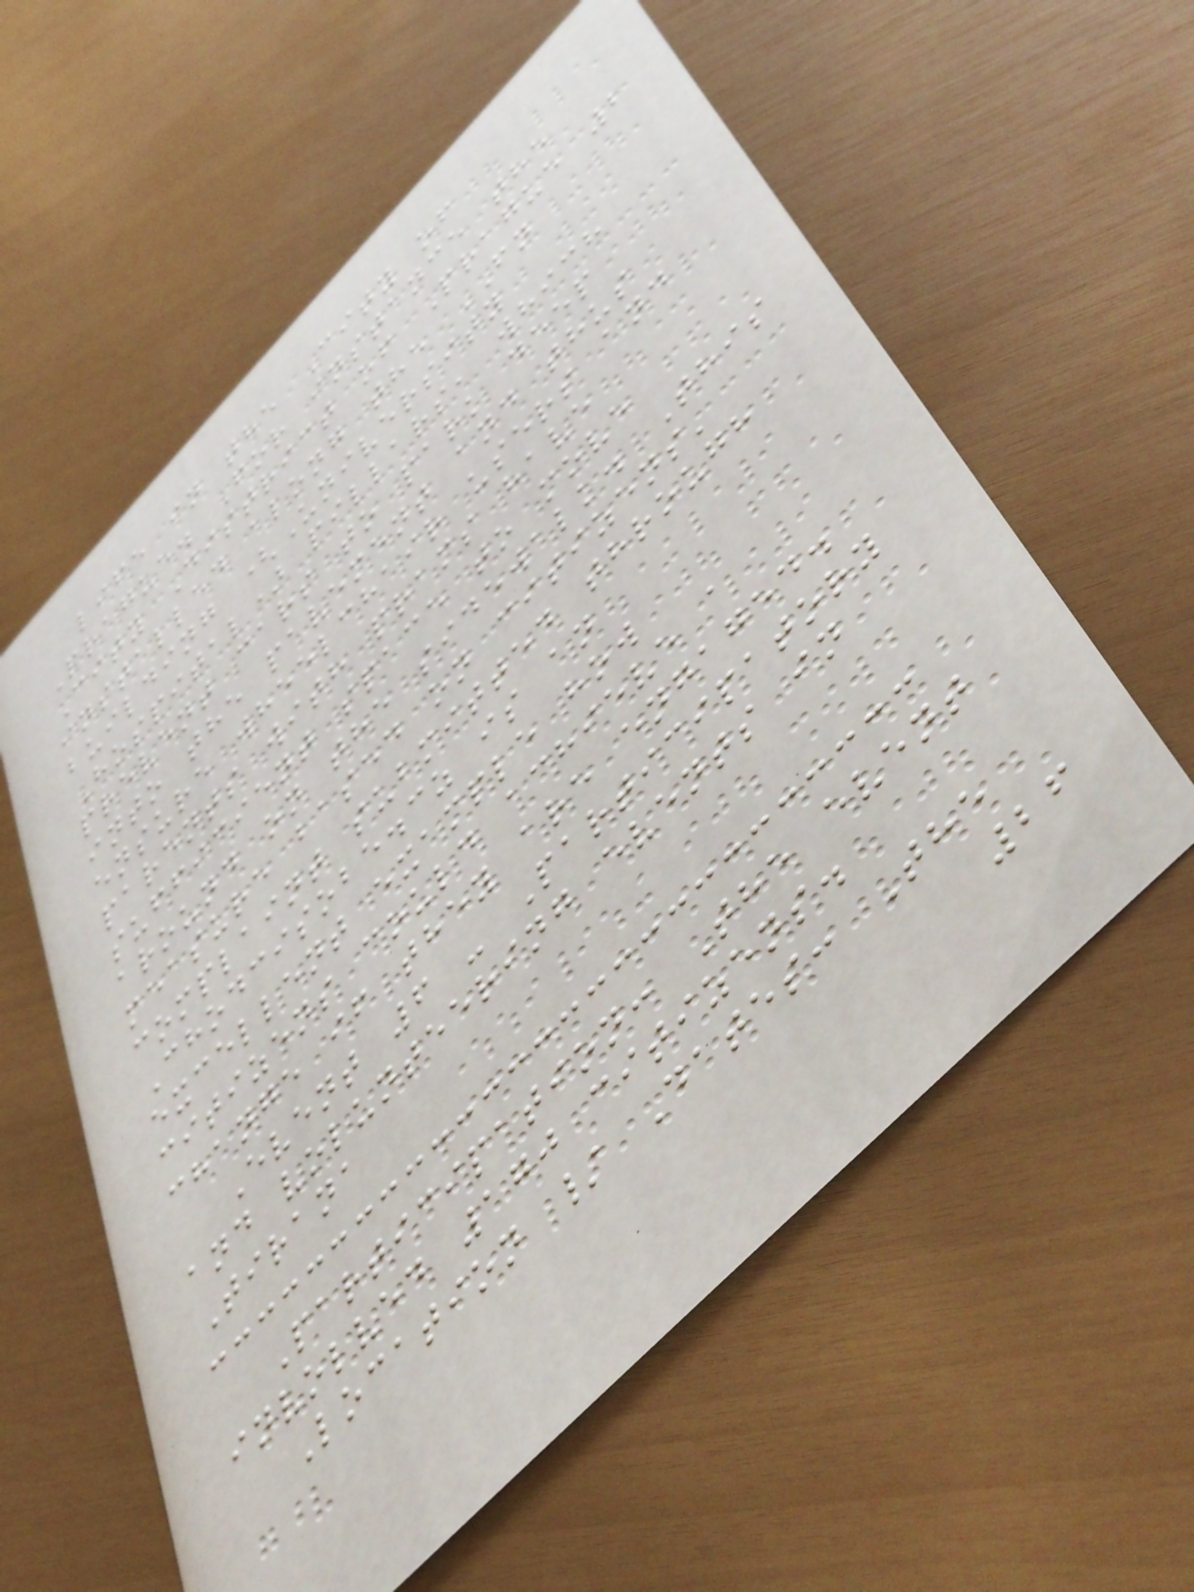life in the City of
Prague. For instance the
City District of Prague 2
installed along the FN
building (University
Hospital) pillars, which
prevent cars to park deep
into the pavement and thus
ensure wheelchair users and
parents with prams have
sufficient space to move
around on the sidewalk. This
measure based on citizens'
complaint submitted through
Chodcisobe.cz is an
excellent example how
citizens could achieve a
change if they are engaged.
Event 6 - Participatory
and volunteering events in
Tirana
Participation: The event
involved 170 citizens.
Location / Dates: The
26
